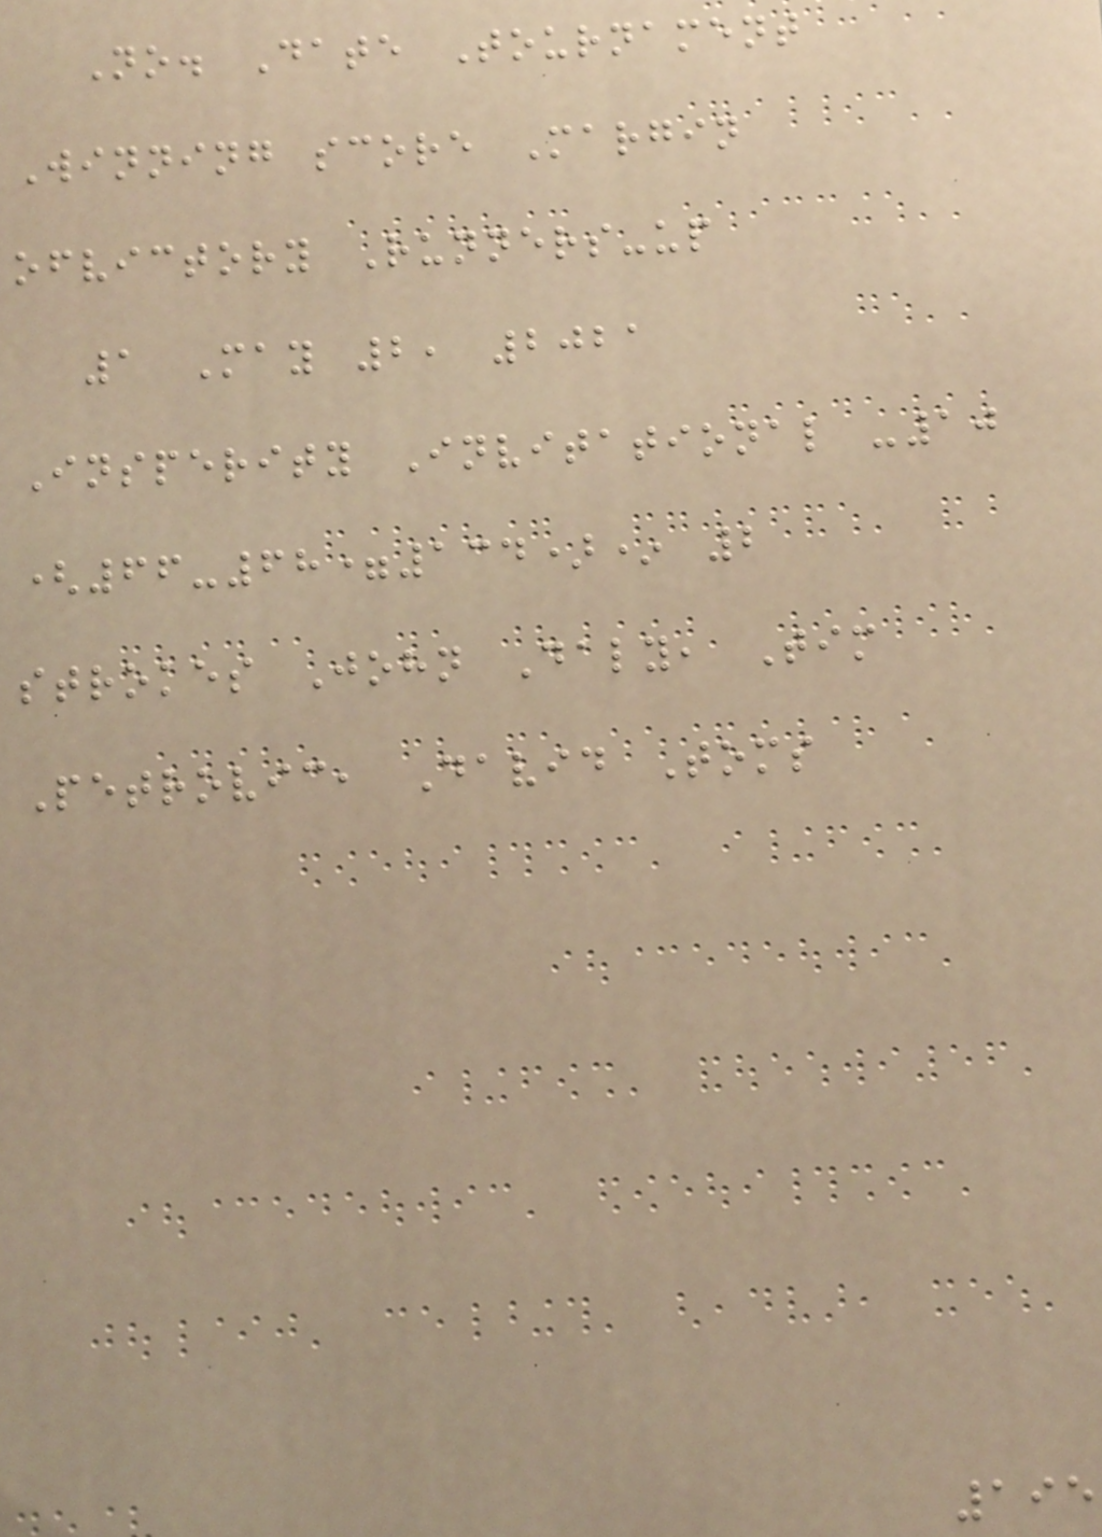No. Date Tournament
Winning score Margin
ofvictory Runners-up
1 May 2, 2021
Insperity Invitational -10
(66-68=134)* 2
strokes John Daly, Tim
Petrovic, David Toms
195
